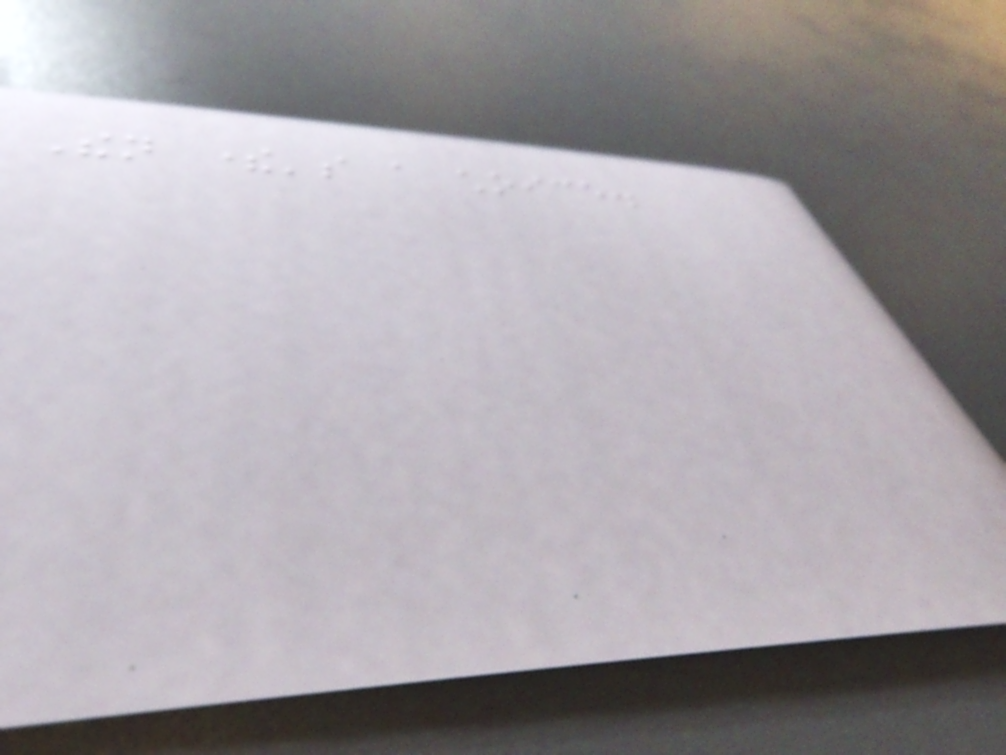Then there's a choice.
